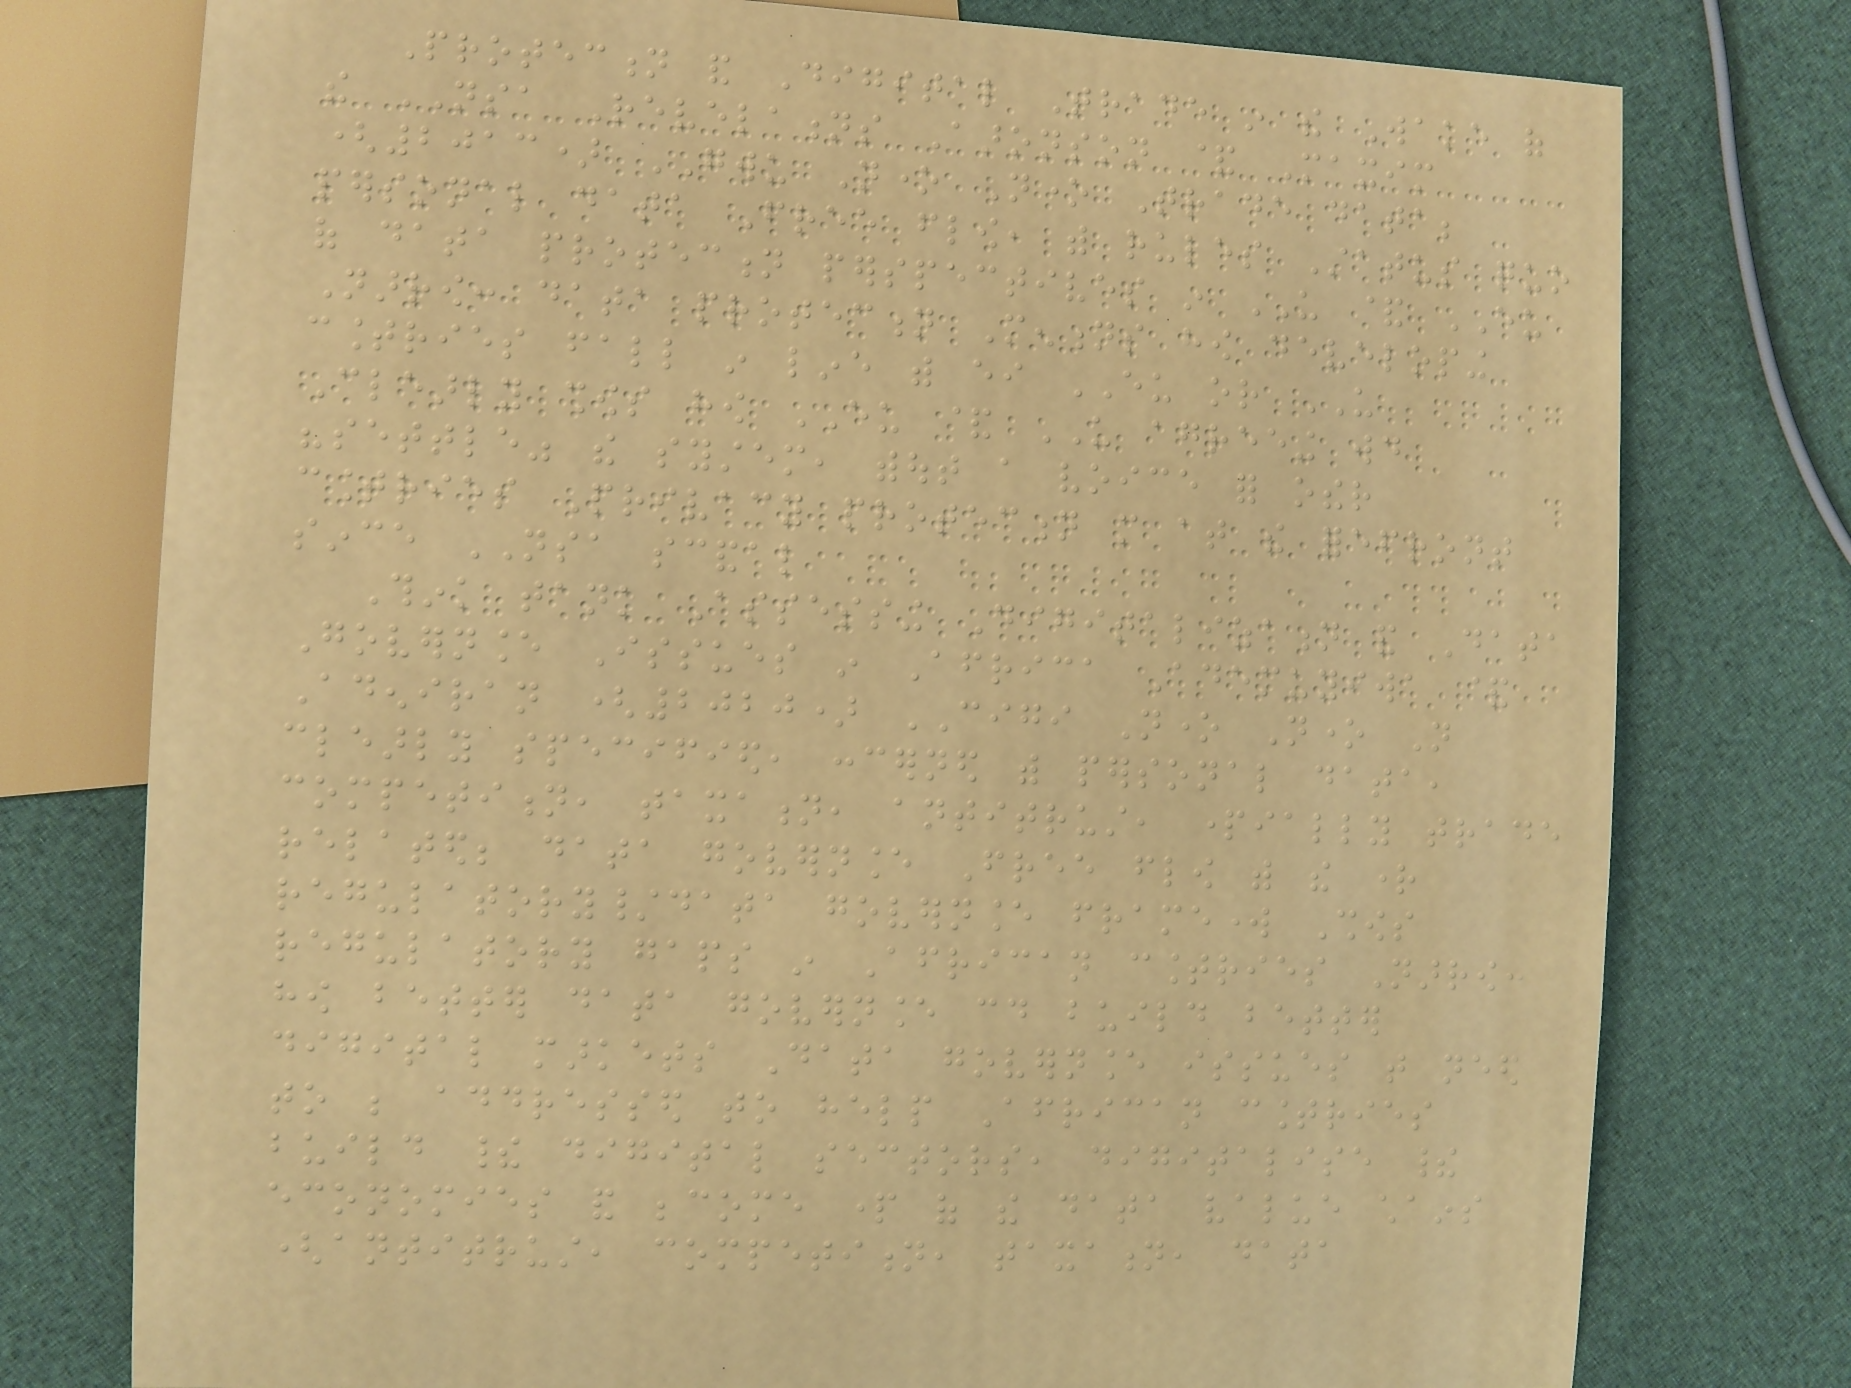Protection and Digital Trade in the Wake of
the NSA Revelations Aaronson & Maxim
(2013) GWU None None Trade data;
personal data Free flow, with rules Status quo
of data protection perspectives in US & EU
Narrow: data protection Mentions how developing
countries fall in line with either EU or US
Clearly shows how EU & US agreeing would
"settle" the system, without a voice for other
countries Privacy protection more at the forefront
since NSA scandal
Think tank Assessing Digitalization and Data
Governance Issues in Africa Ademuyiwa &
Adeniran (2020) CIGI None None Not
clearly specified, concerned with personal data,
competition, taxation, antitrust, partially trade
related; data governance Free flow with the right
regulatory/data governance framework Shows
regulatory gaps in African countries Narrow:
how better data governance could build better
digital markets Data governance issues that need
to be addressed to help African countries
build their digital sectors, digitalise their
economies and become part of the data value chains
(antitrust, competition, taxation, data
